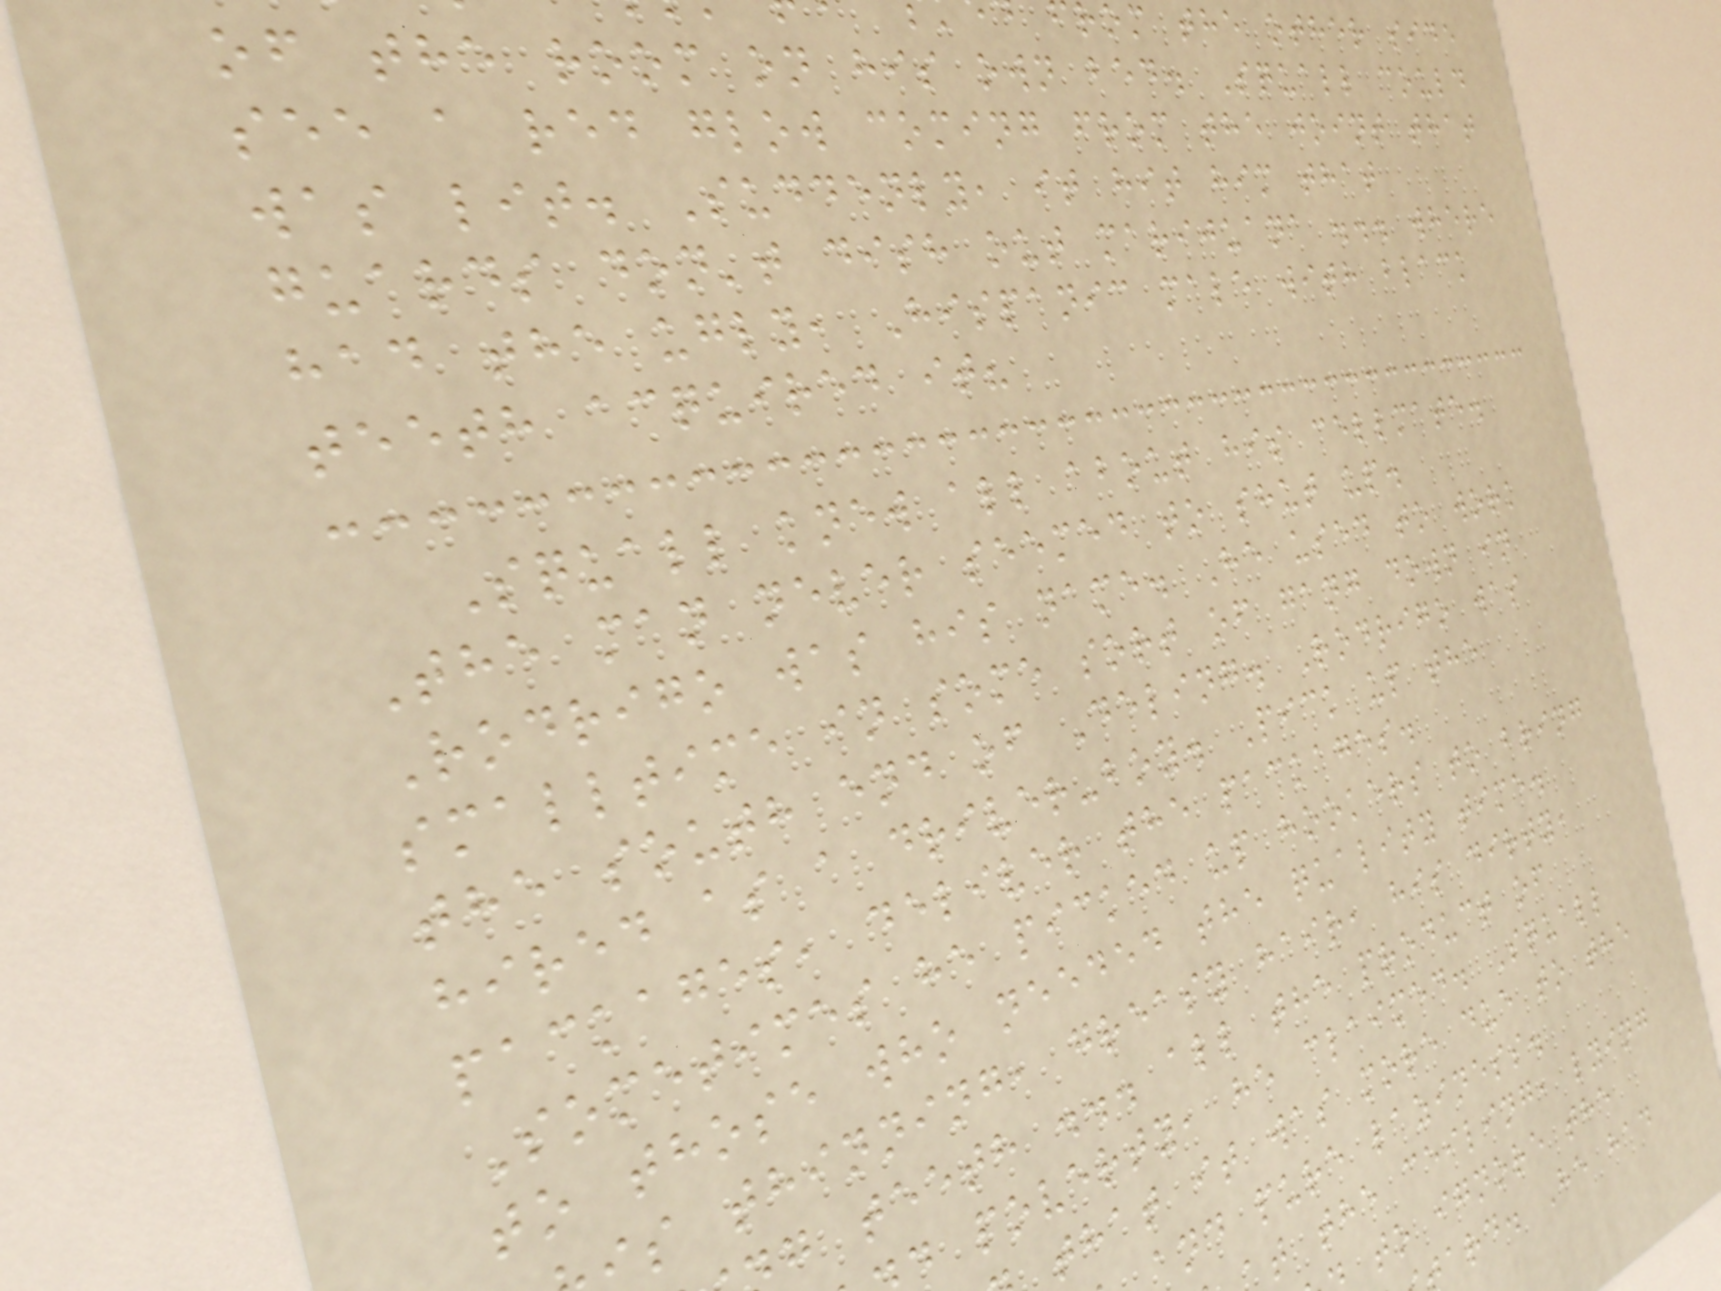rom the other side
of the room on his own bed. Squall could
see a red glow coming from the joint that
was lit. Suddenly, it hit him that
guards don't dish out marijuana ... where
had the ugly, Hispanic male with black
teeth acquired it?
Squall knew all about his cellmate.
The man never seemed to shut up.
Rodrigo was his name. He used to work
smalltime in some sort of gang down in
the south end of Deling. Rodrigo was
hired as a driver-boy. Pick up the
packages, deliver the packages.
Sometimes he picked up hookers to bring
to those who needed the quality time.
s thinning, greasy hair, his dirty,
g teeth ... all the product of
d poverty, he claimed. Squall
that it was more due to the
and pure laziness.
t the ceiling, lying
to ignore the
ard. He had
